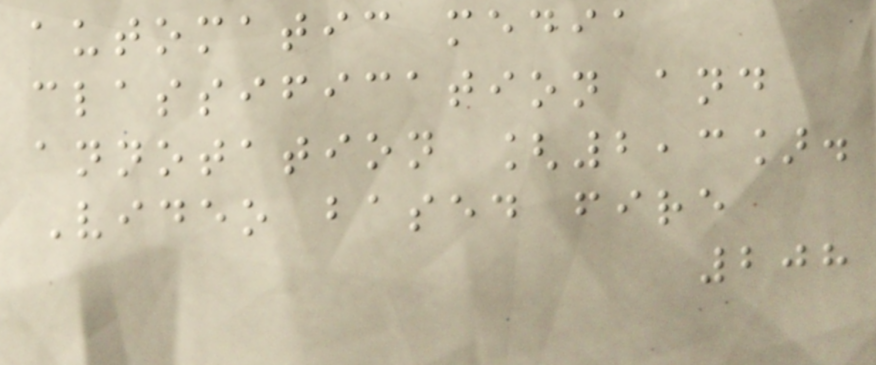automatic media
classification and
annotation [2,3].
Video based fire
208
